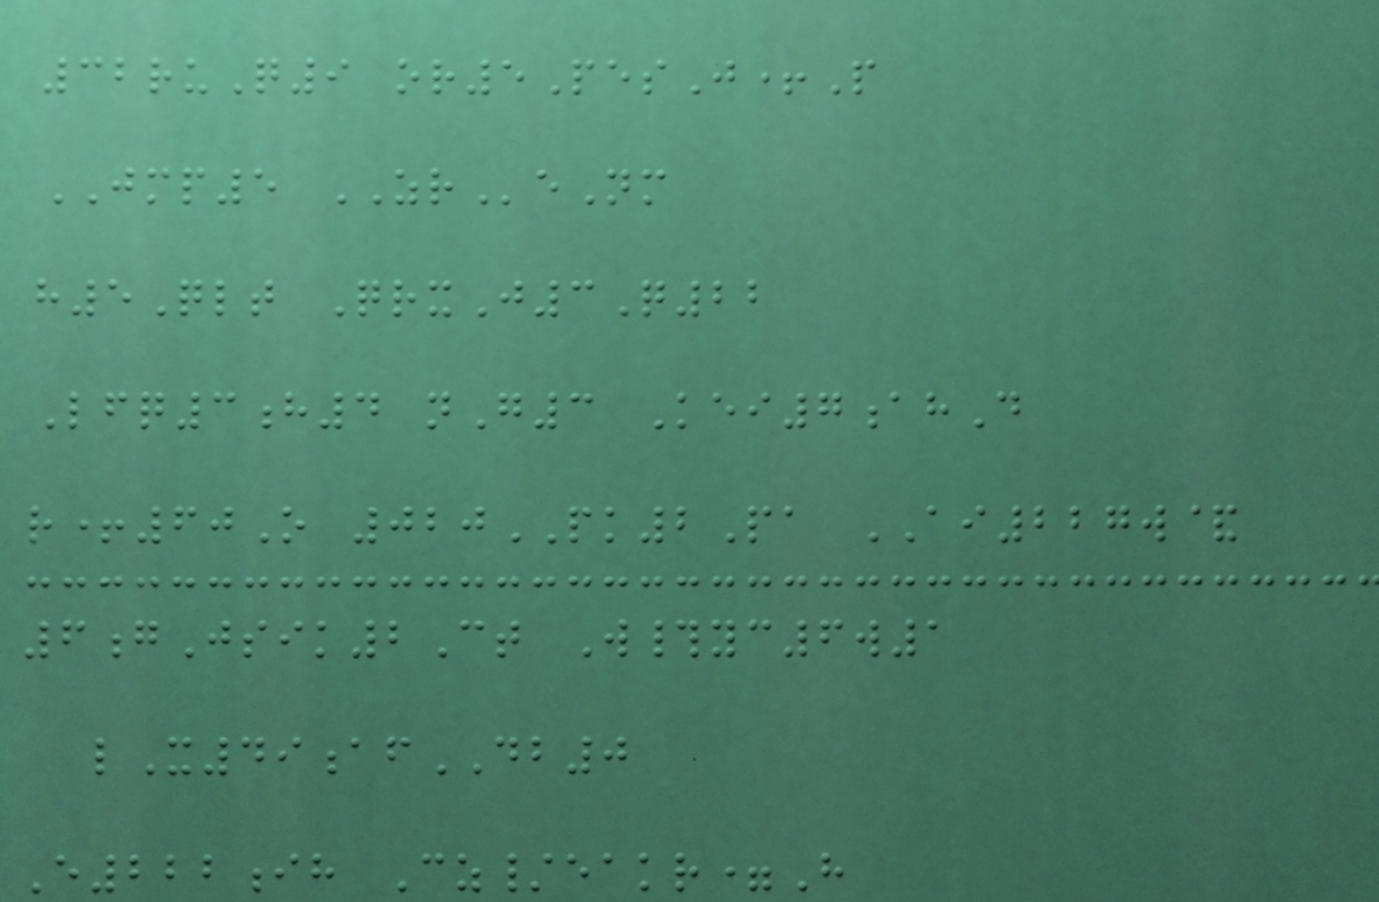32ruQ9 or5PesJ+P
JMP5 ZReNm
h5Qlt QrxJ3Q22
Lfq3h4 nG3 Kei7ahD
r+60O 020PK2Pa AI227w&
6gJsik2Ct W#yc6w1
lX49afDB0
E222ih Cz/eakr=H
